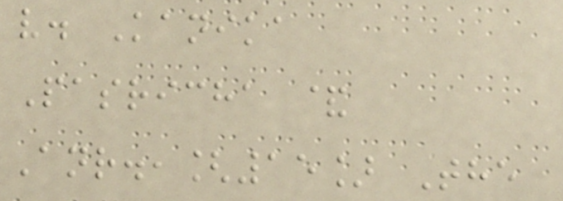v. Kanika
Pasricha &
Anr.,[15] The
